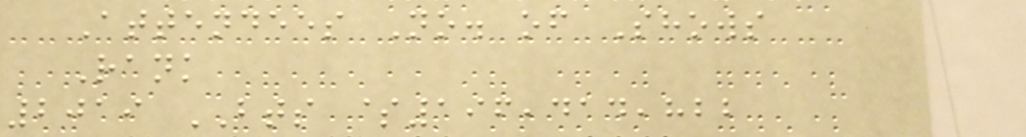Attendees No. of Shows
Rank
2019 BTS $196,414,822
